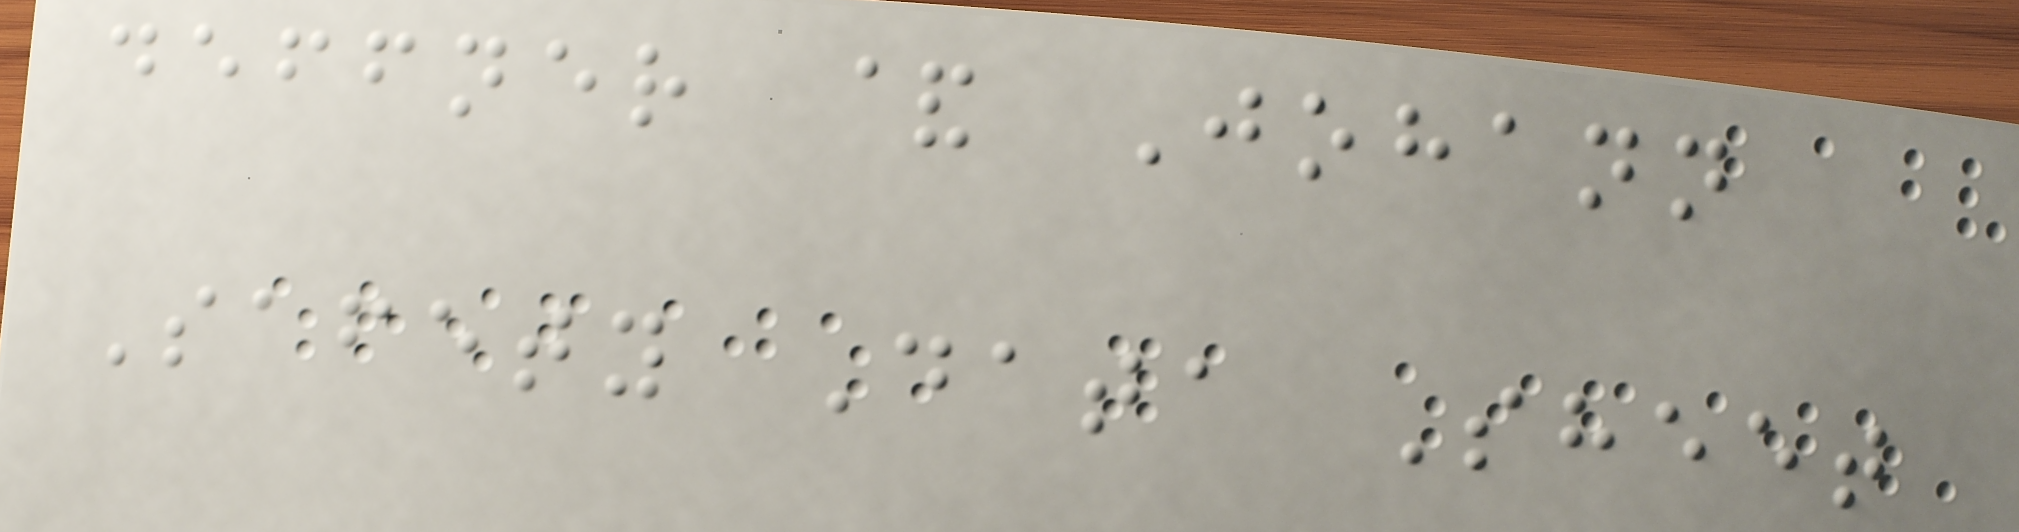deffner & Johann
Safety Data Sheet
